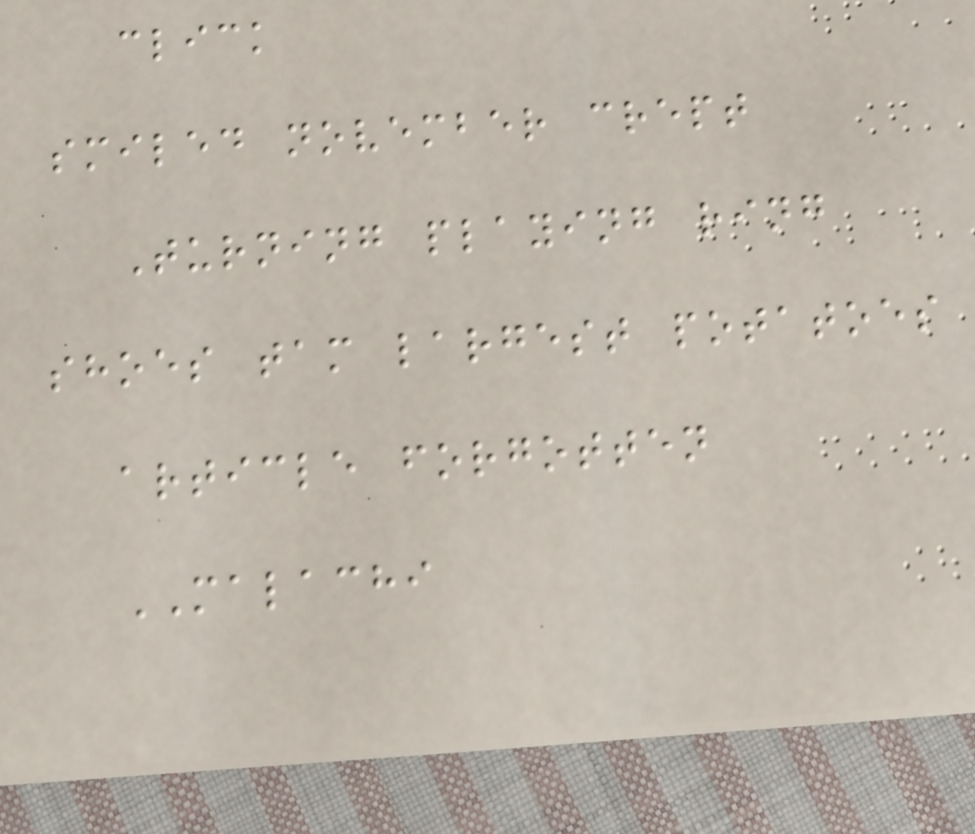click
smiled november crept
Turning playing ring
shoes tam largest potatoes
article forgotten
MALACHI
